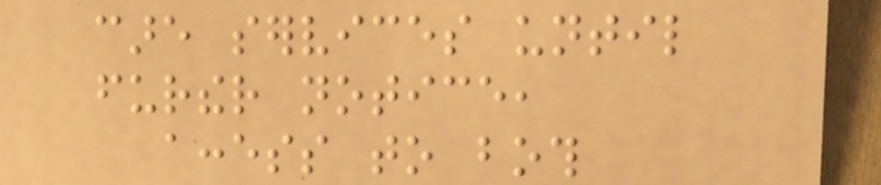care services until
further notice,
access to both
